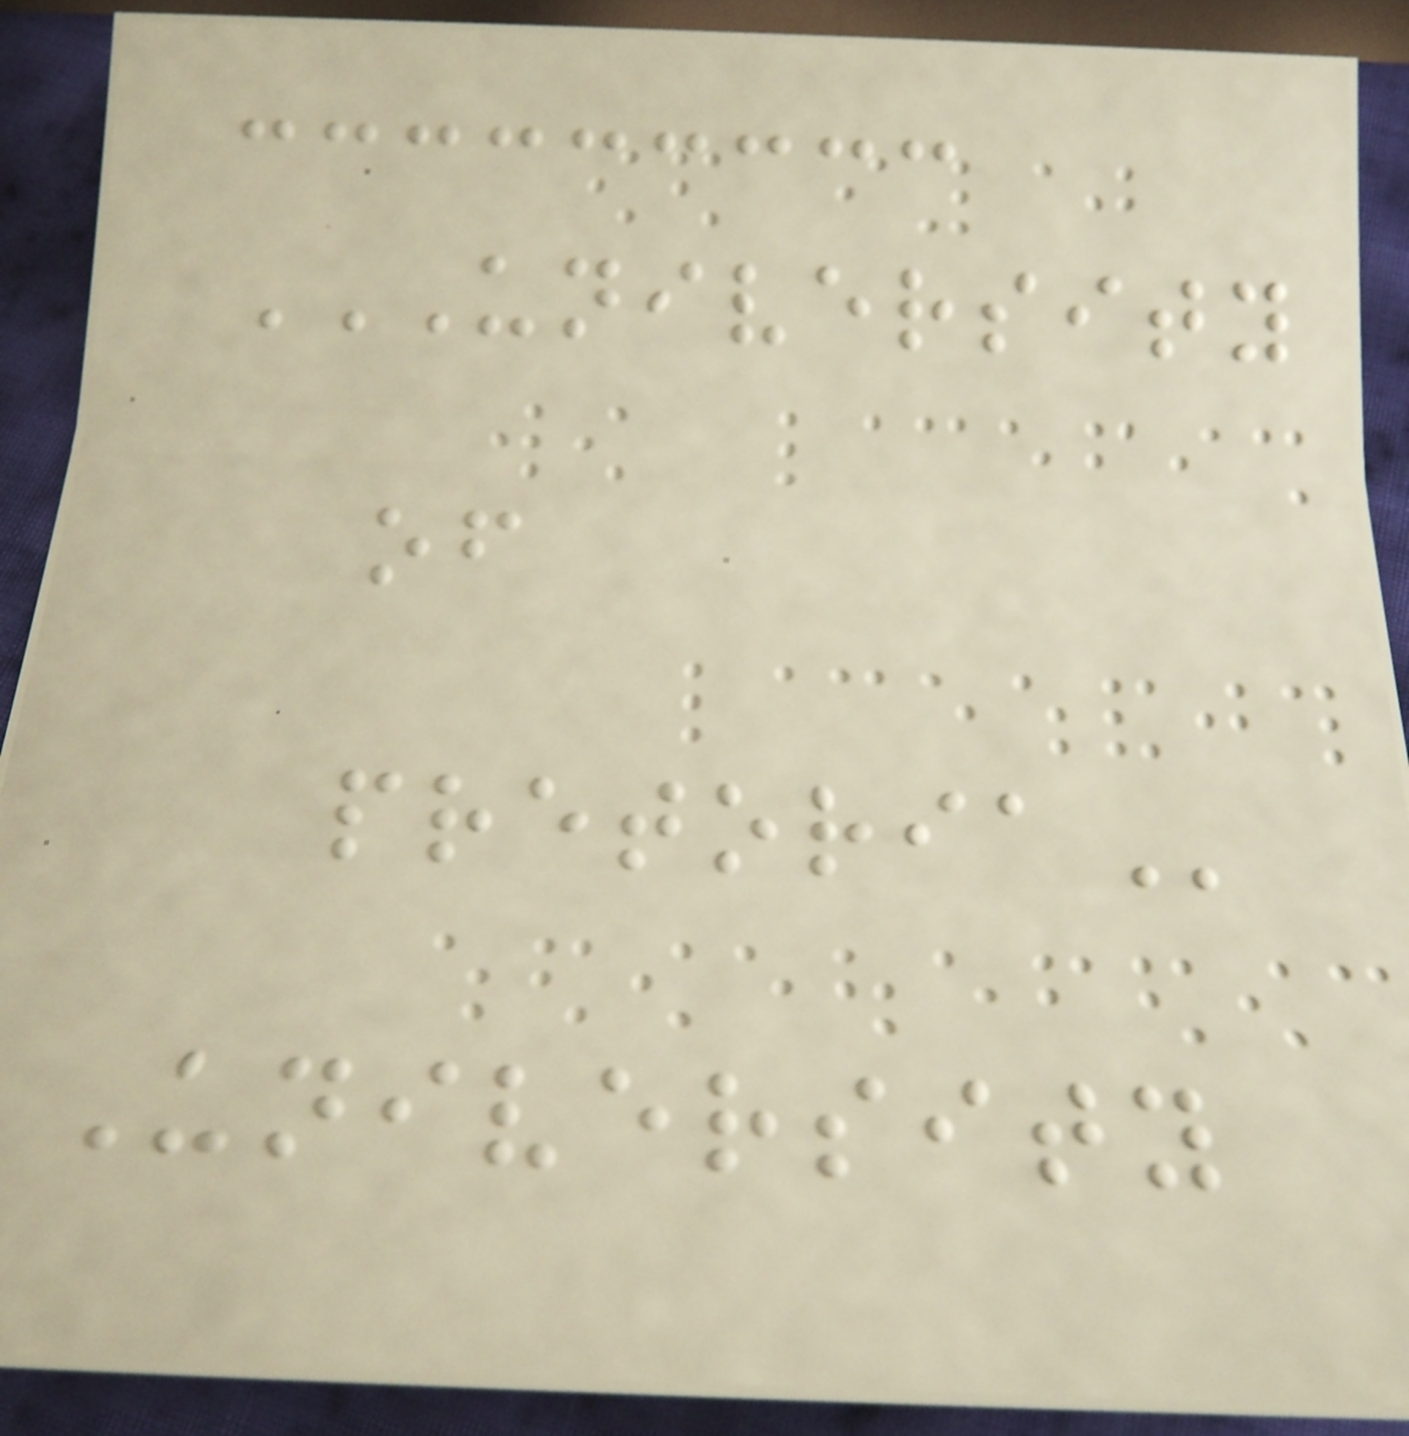UNIVERSITY
OF
PRETORIA
University
